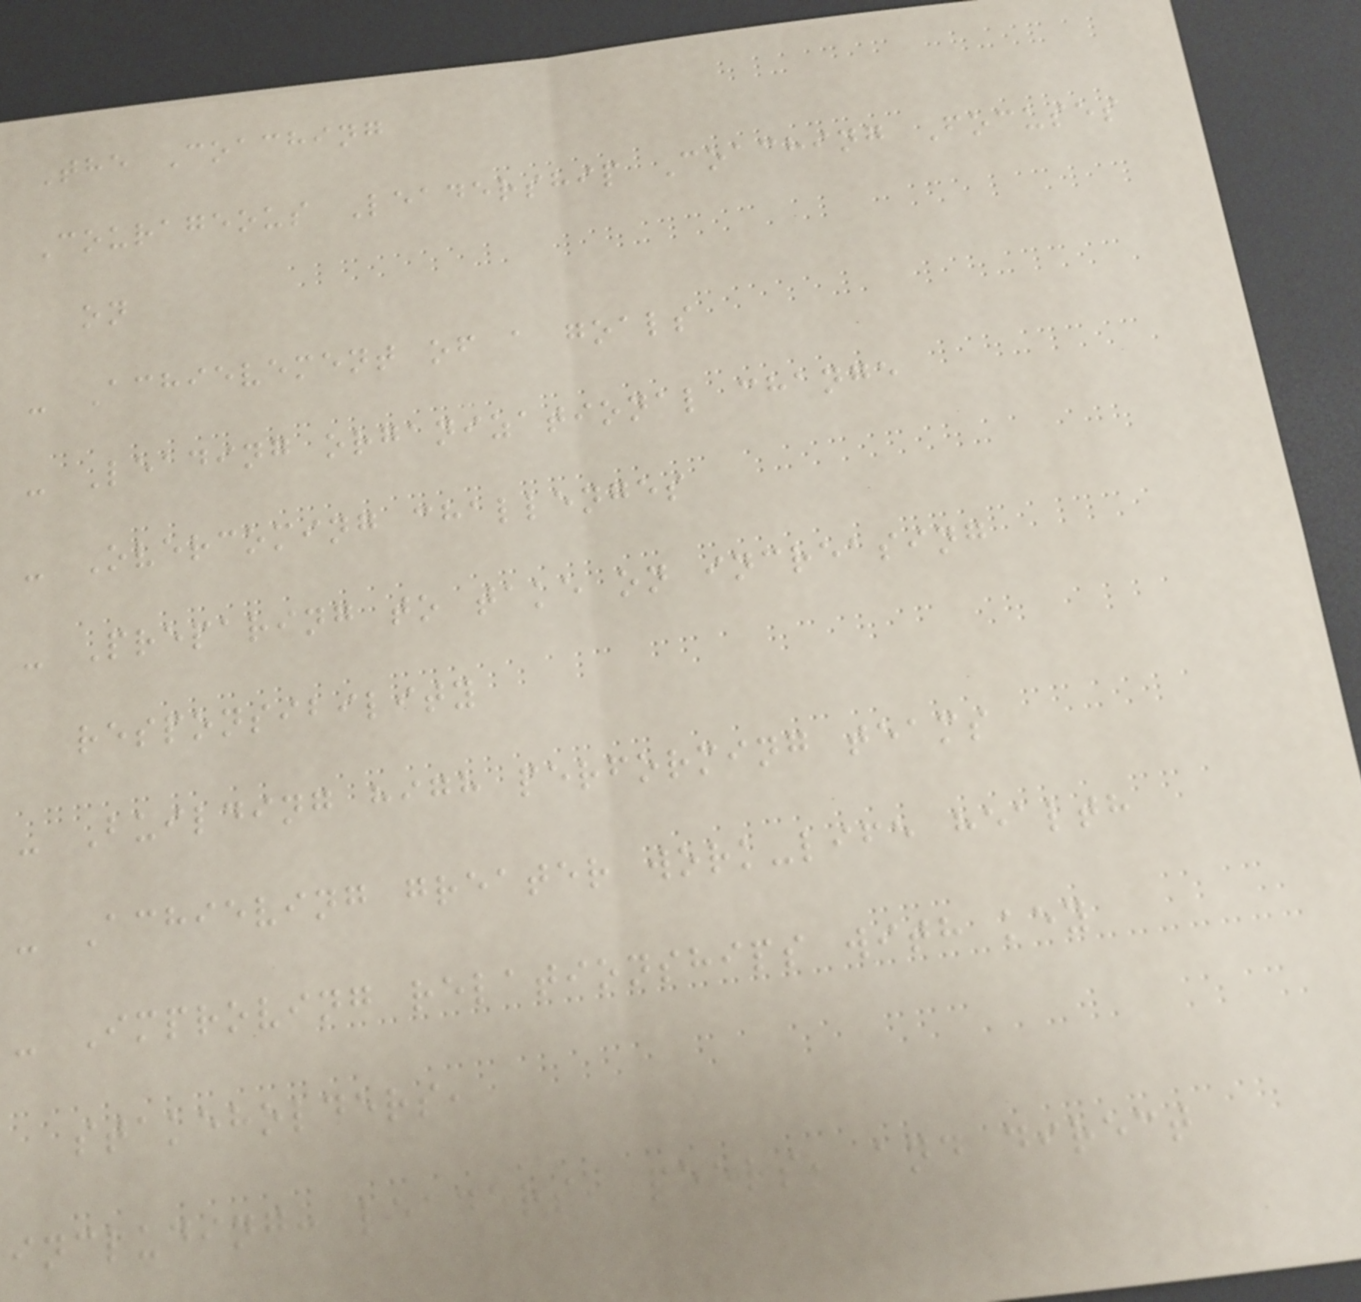The Coaching
Courageous Leadership Coaching Focuses
on
- Achievement of a goals
- Leading organizational change
- Overcoming challenges
- Preparing to take on increasing
responsibility
- Building high performing teams
- Achieving greater work-life health
- Improving relationships with key
stakeholders,
including: leaders, peers, and direct
